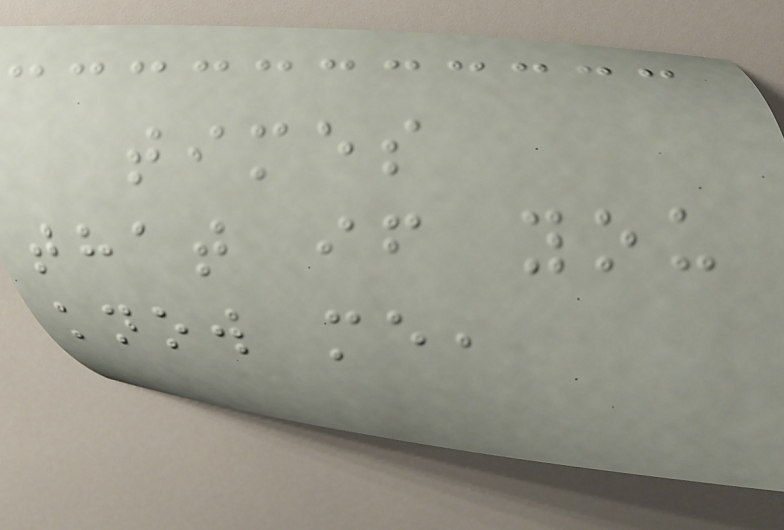times
that if you
know me,
